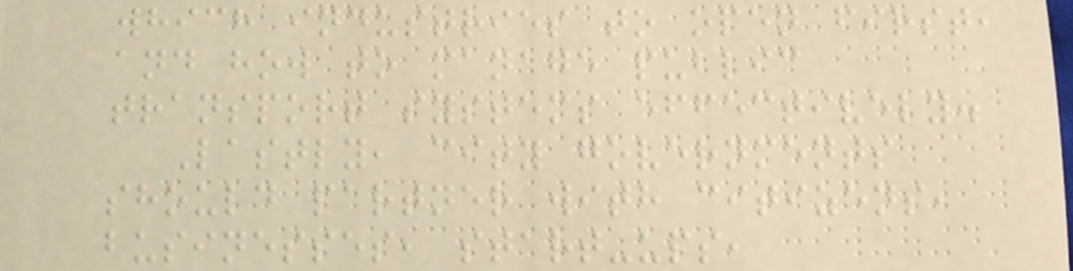which industries to open first,
and how to manage public
transport systems effectively.
Lastly, city governments
should partner with citizens,
businesses, start-ups,
